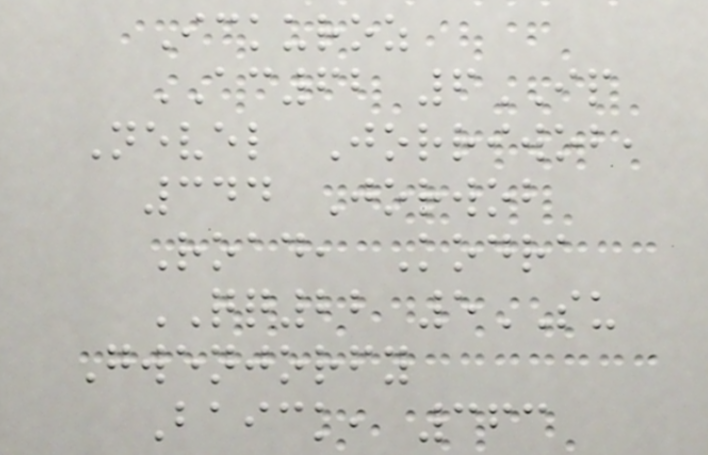Ickuroz
AC62 6IP
Nevel Jorriwob,
344 Jorwob
Road, Kodra
QQ22 5SU
Gwenjorfy
Baick, 363
